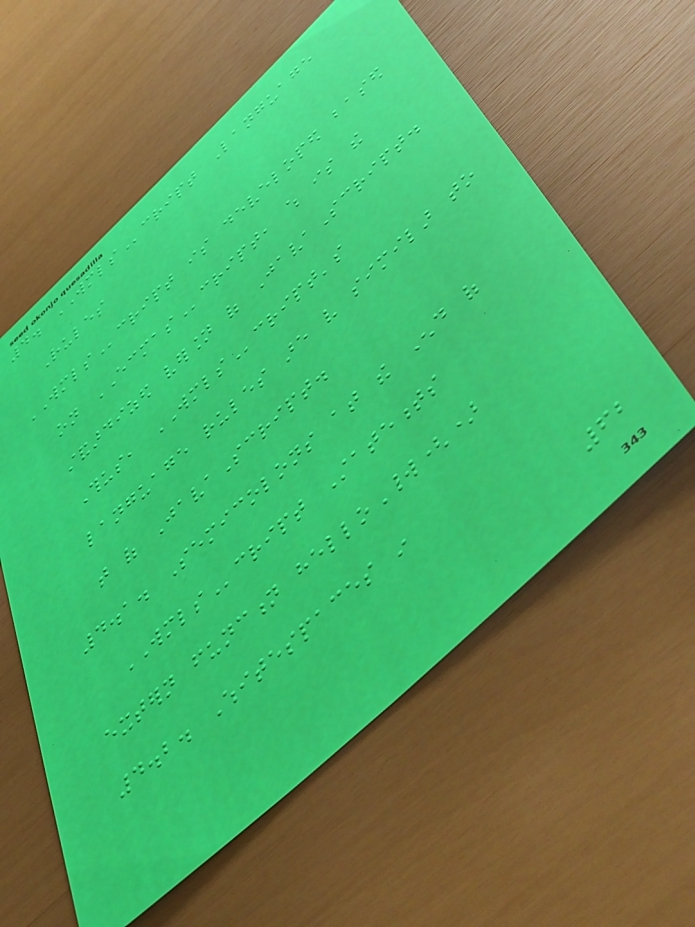4. WMLScript Language
Rules
WMLScript is developed based
on ECMAScript, which is the
standardized version of JavaScript.
Thus, WMLScript's
language rules are very similar to
that of JavaScript.
4.1. Semicolons at the End of
WMLScript Statements
extern function helloWorld()
4.2. Whitespaces in
62
